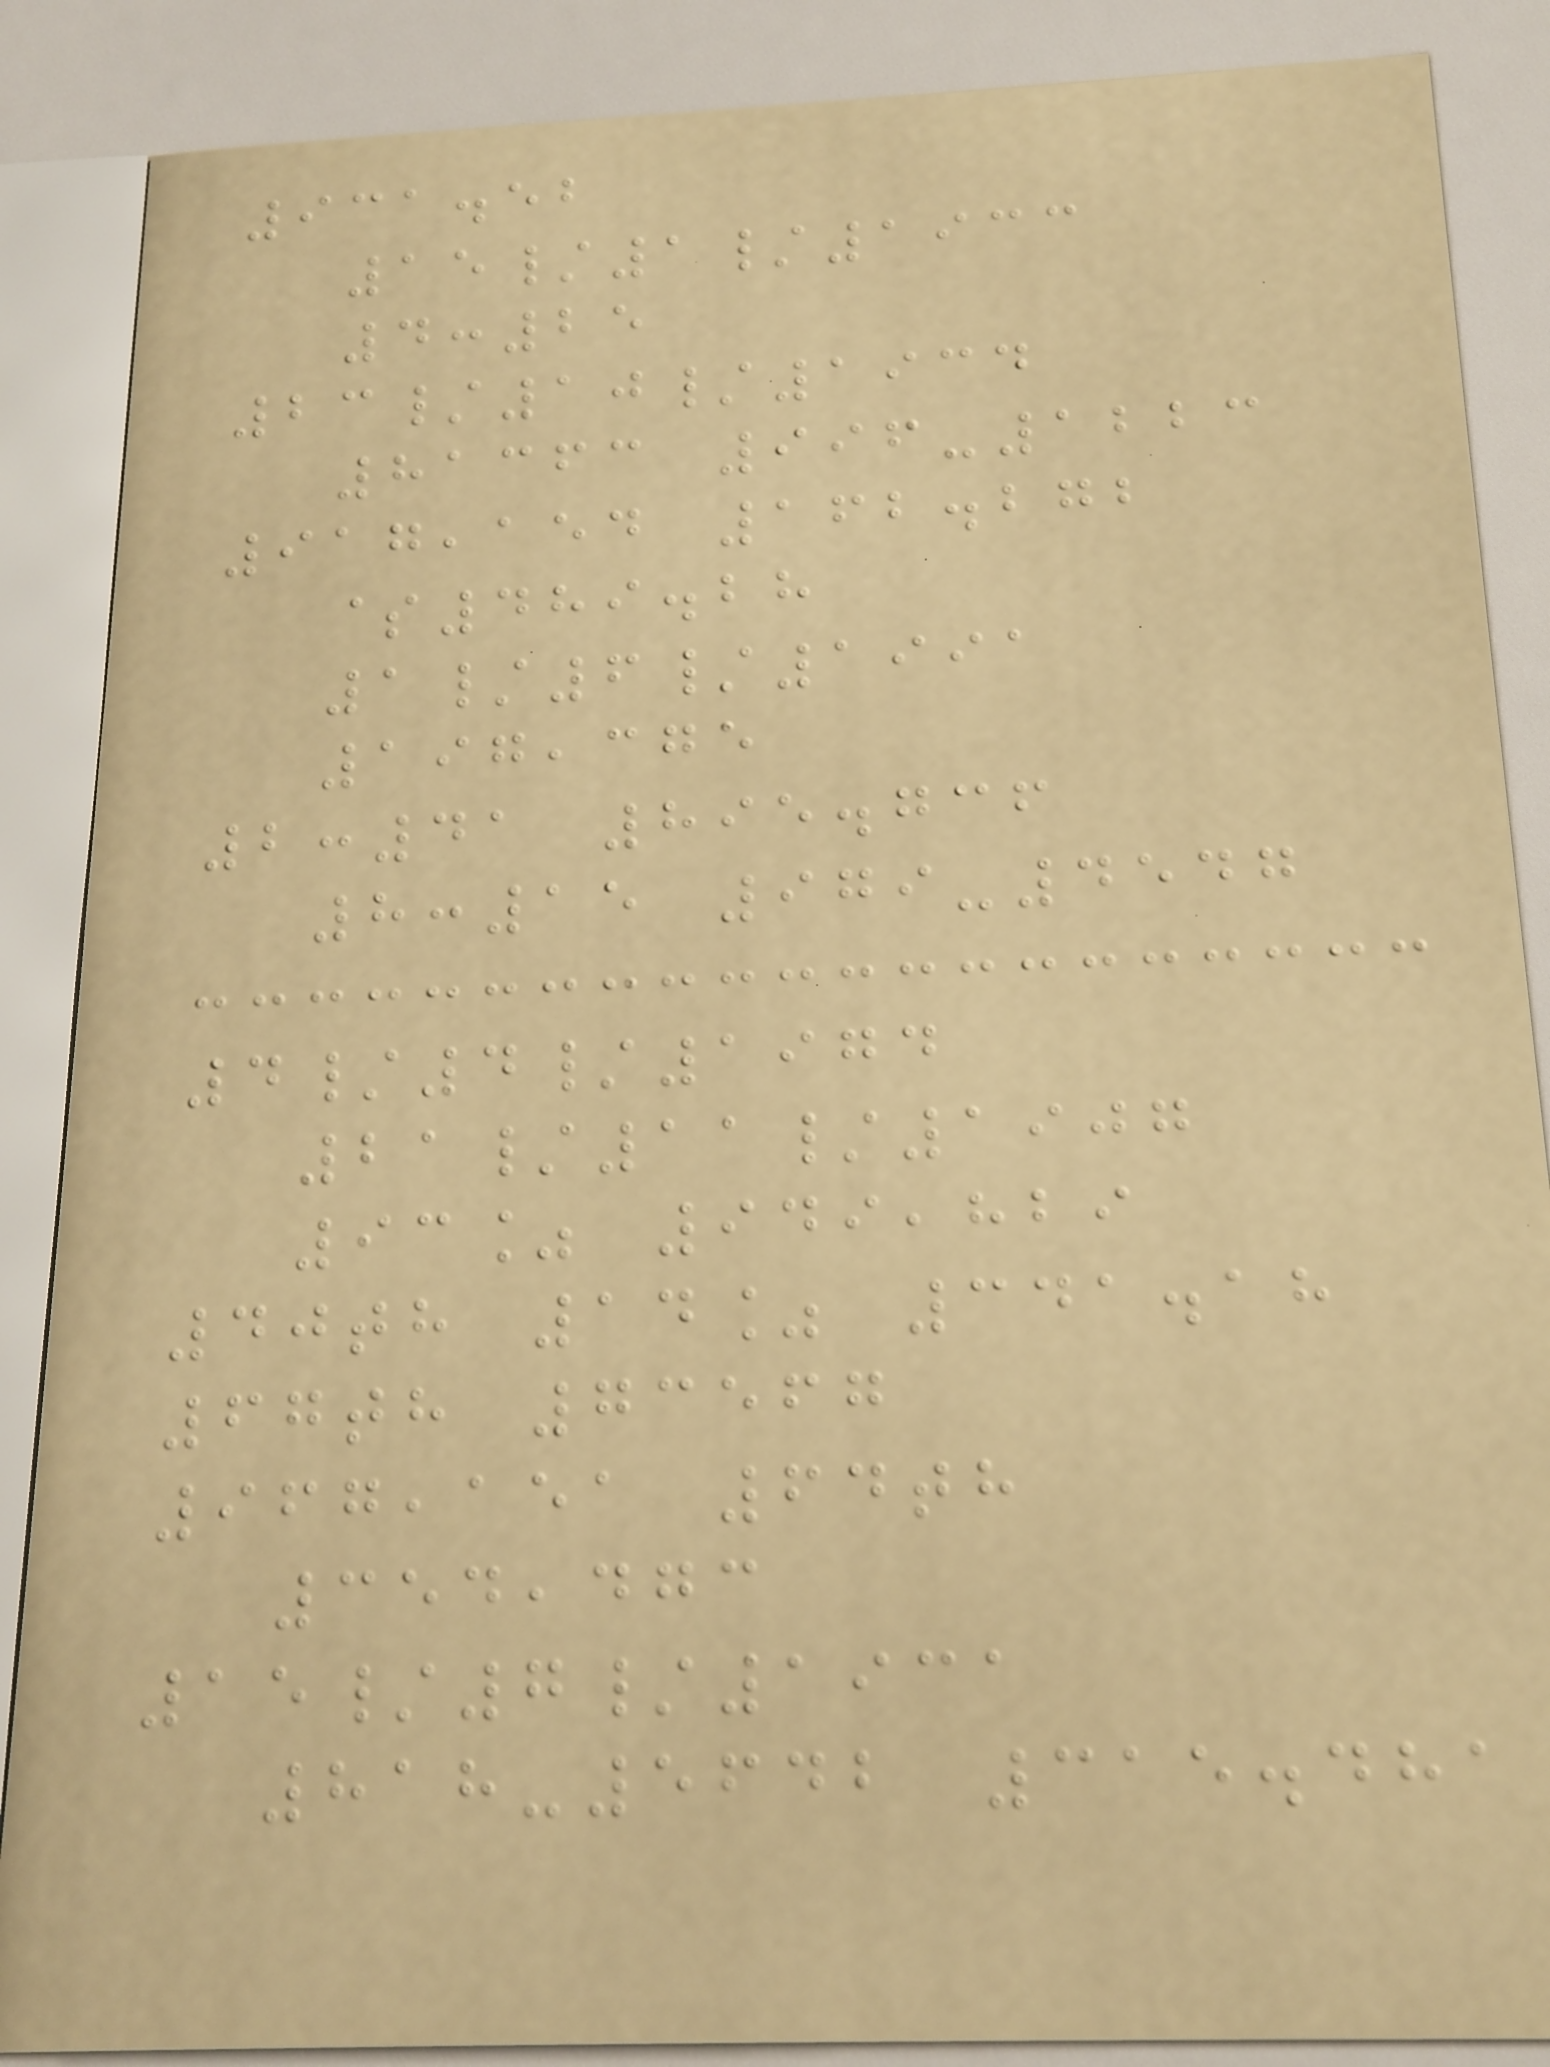931.52
15/1/1933
4:25
23/10/1934
81363 996-1223
917,154 162.272
$489.28
1/6/1991
197,375
2:41 895.736
8:15 979-4547
4/4/1974
21/11/1907
93% 949,829
40th 14% 341.18
67th 73567
967,151 64th
354,473
15/7/1931
818-5642 315.481
